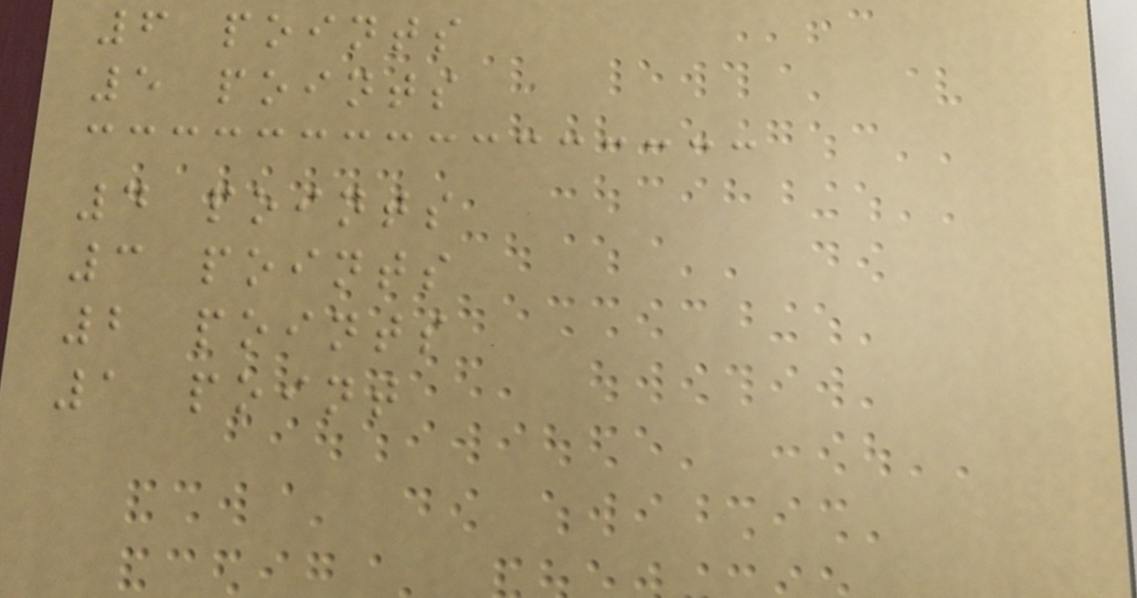6 points
5 points
4 points
3 points
2 points
1 point
